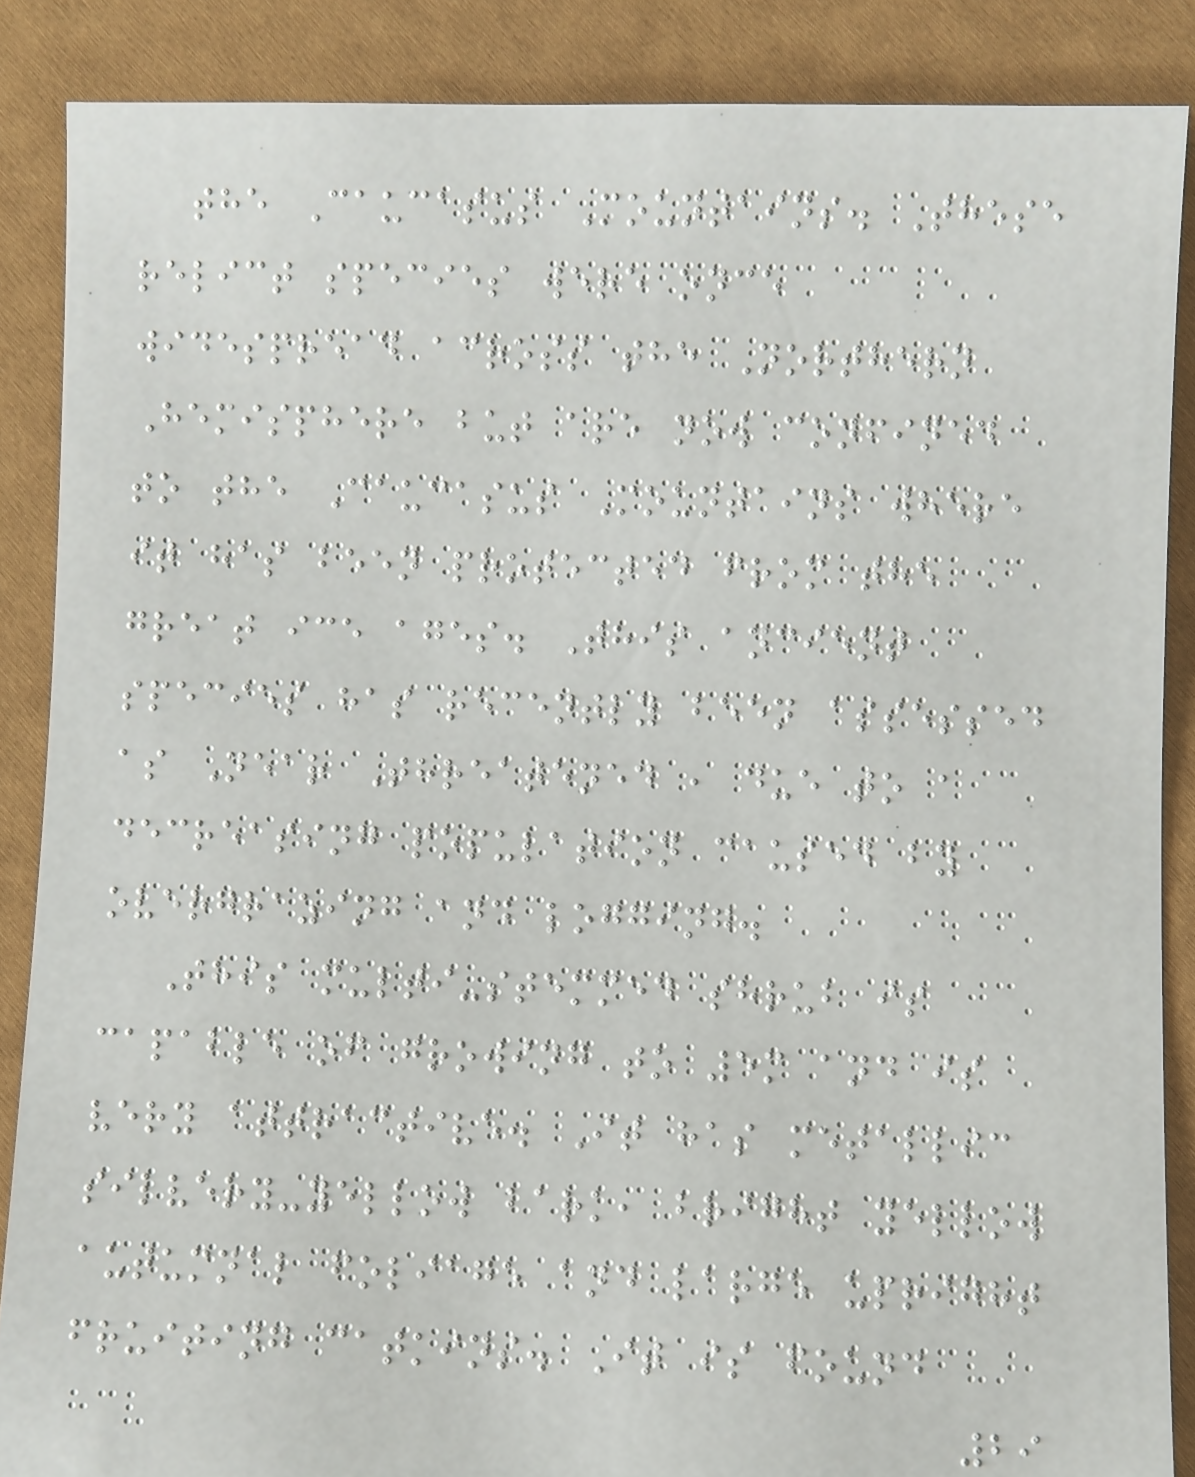the Caucasus Mountains. These
relict species were once
widespread across the Northern
Hemisphere but are now confined
to the Caucasus Mountains where
it has been protected from the
great ice ages. This ancient
species has recently been assessed
as Near Threatened , due to a
decreasing population caused by
overgrazing and logging.
This multi-stemmed shrub is
capable of growing to 5m and is
very attractive. It has metallic
silvery-yellow bark, bright yellow
autumnal foliage and large upright
fruiting catkins. It is found
29
